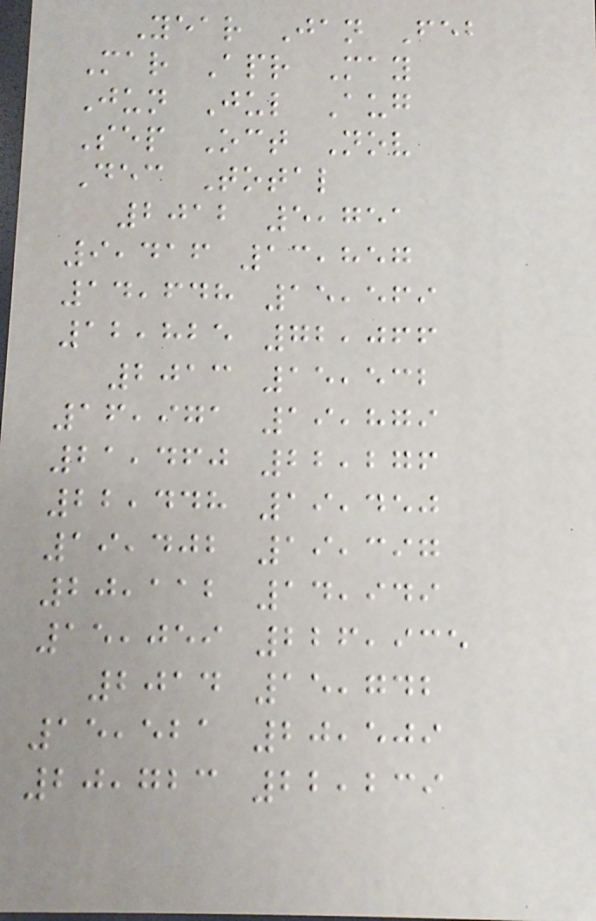Year Jan Feb
Mar Apr May
Jun Jul Aug
Sep Oct Nov
Dec Total
2012 5,751
9,416 13,857
14,648 15,569
12,825 72,066
2013 15,532
16,971 19,879
21,460 22,276
22,448 19,450
19,402 19,397
20,112 14,949
15,059 226,935
2014 15,742
15,521 20,509
20,723 22,239
